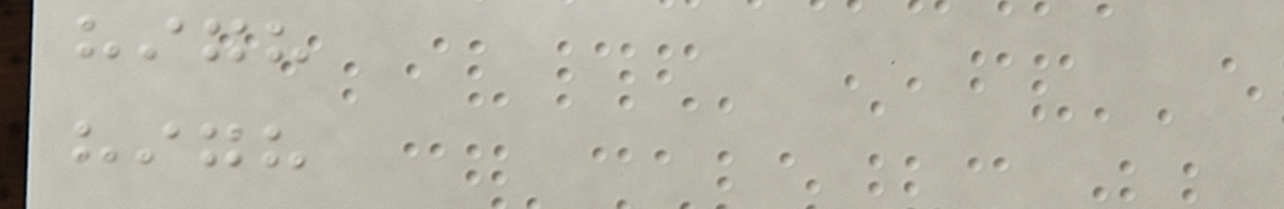high
high
